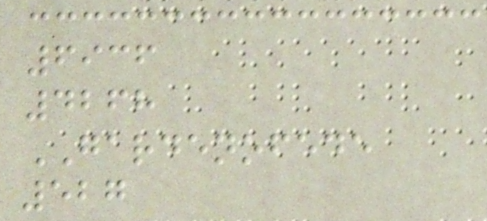6936
4268
GARDENOFEDE
527
